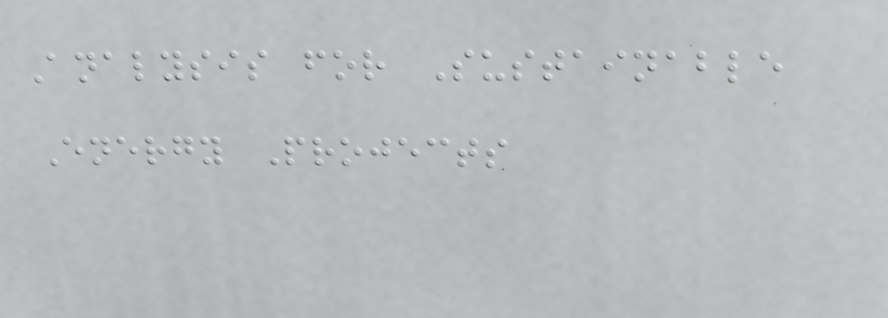Analysis for Sustainable
Energy Projects
